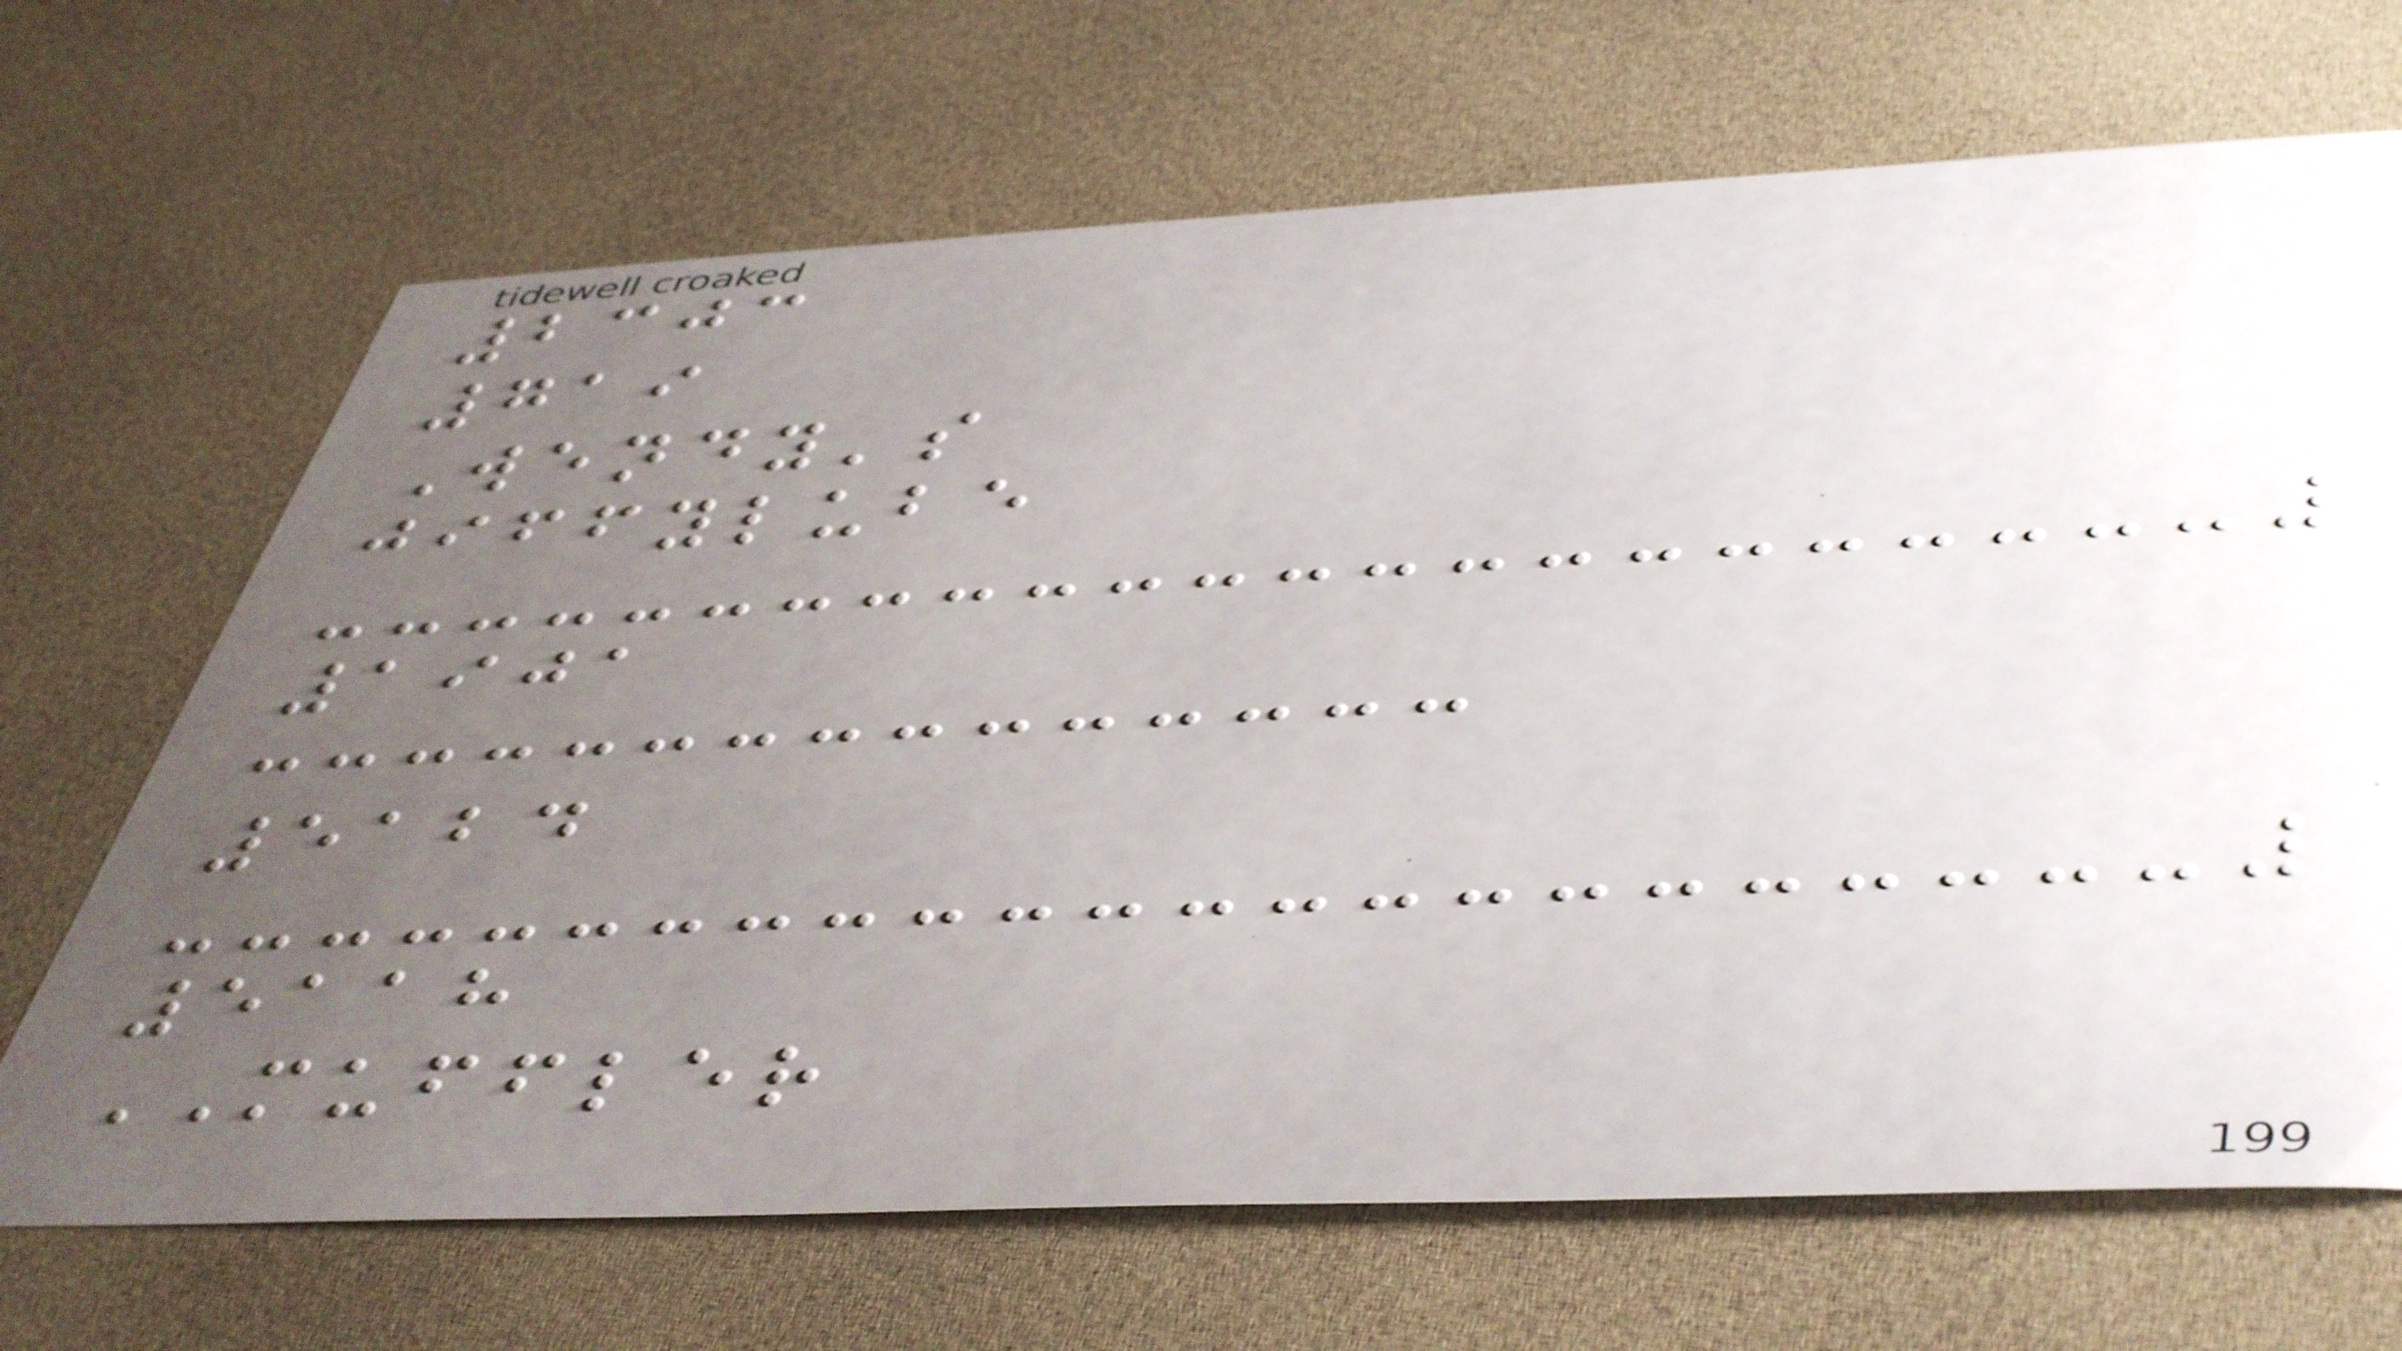2303
719
Wendy's
jiffylube
1901
5124
5118
MUFFLER
